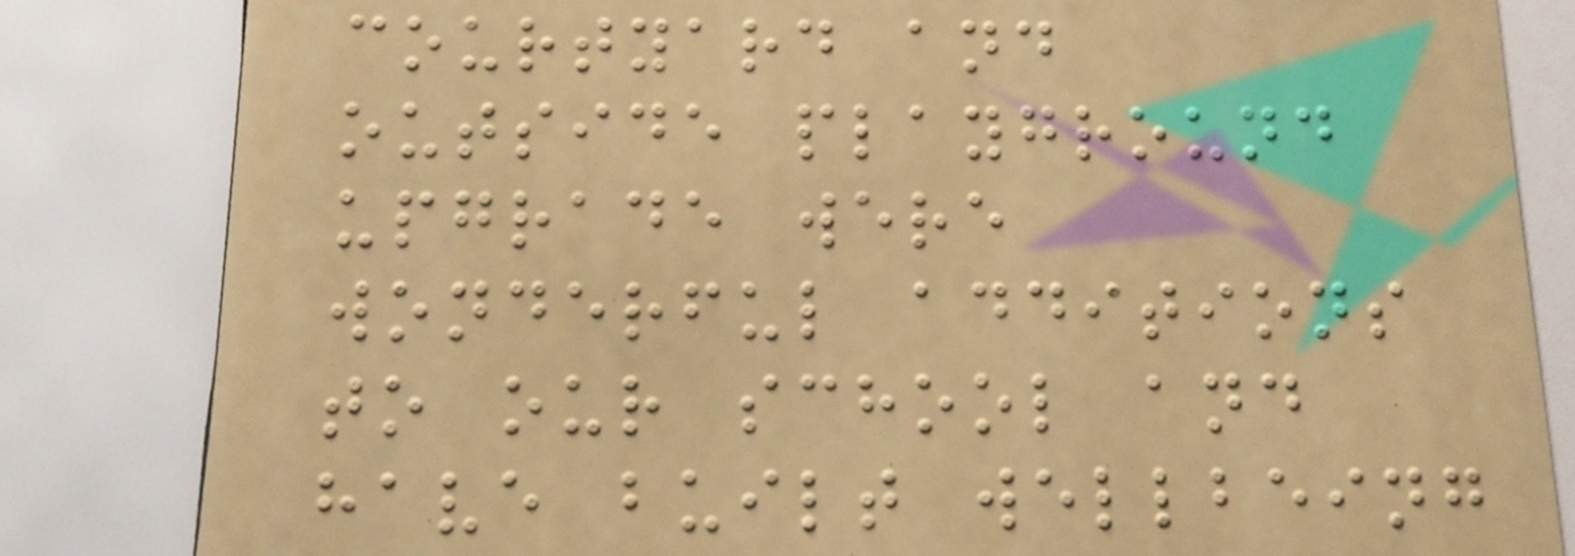courtyard and
outside playground
upgrade were
wonderful additions
to our school and
have built wellbeing
